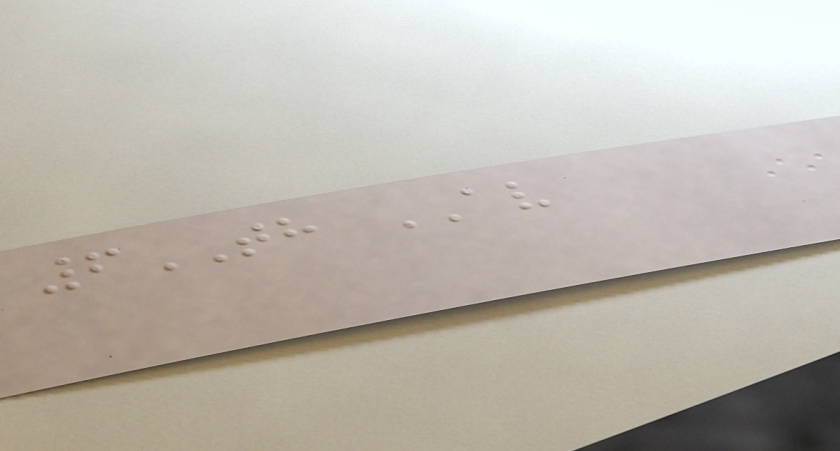6TH AV
